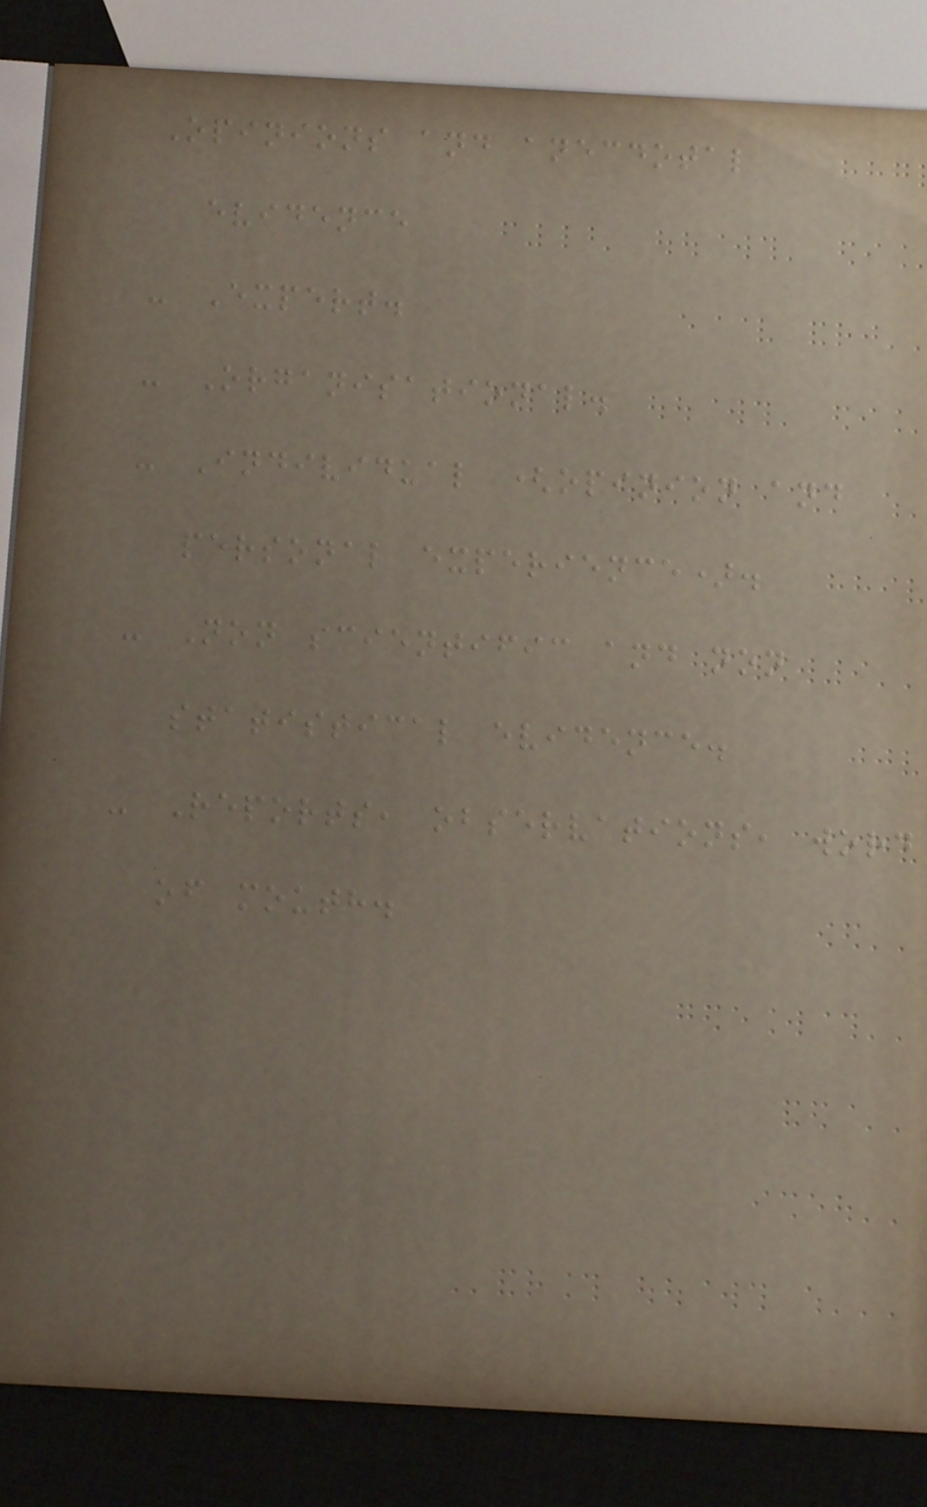Opinions and anecdotal
evidence
- Expert.
- Organisational.
- Individual (opinion and
personal experience).
- Non scientific and non
statistical evidence.
- Reports, observations, word
of mouth.
